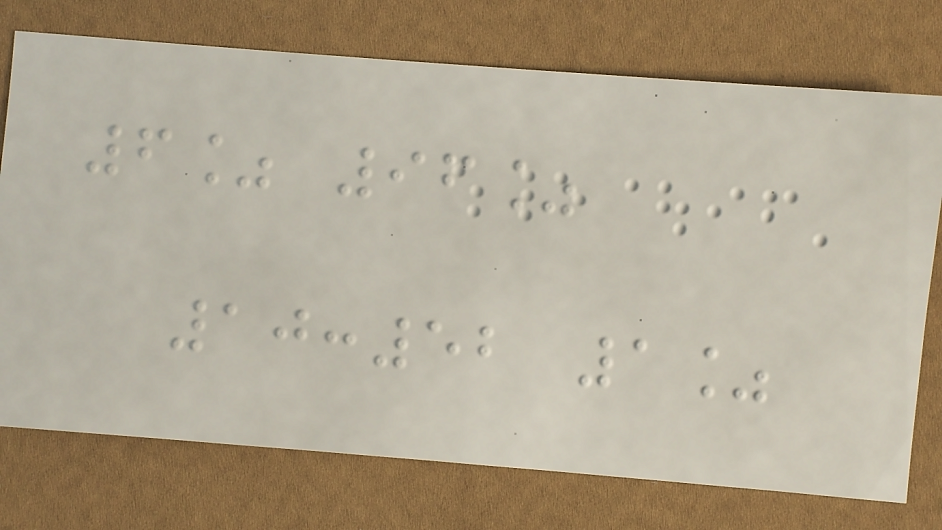6% 96%
10:52 1%
